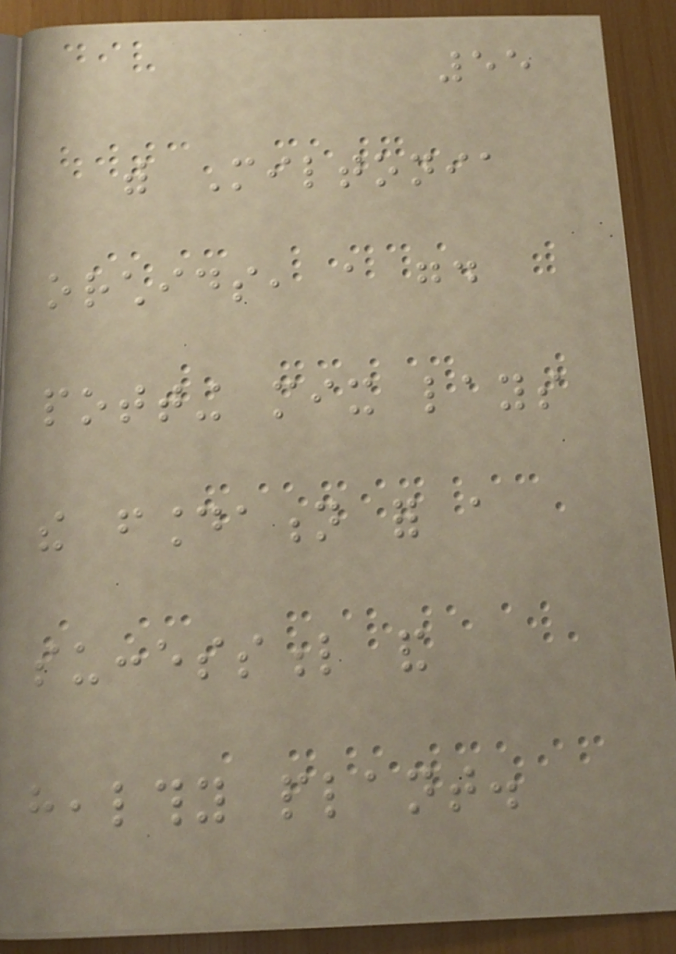55
with Miltonia
orchids, a good
potting mix lays
the foundation for a
successful and
healthy plant.
